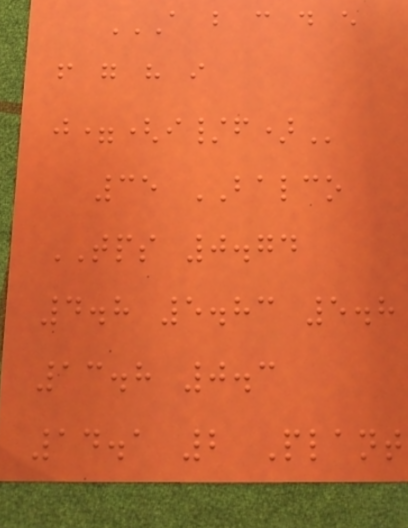A B C D E
F G H I
J=(I/F)
35 BALCO
TPS 0.74
4.8 5.83 5.8
13.8 0.3
14.1 2 Plant
